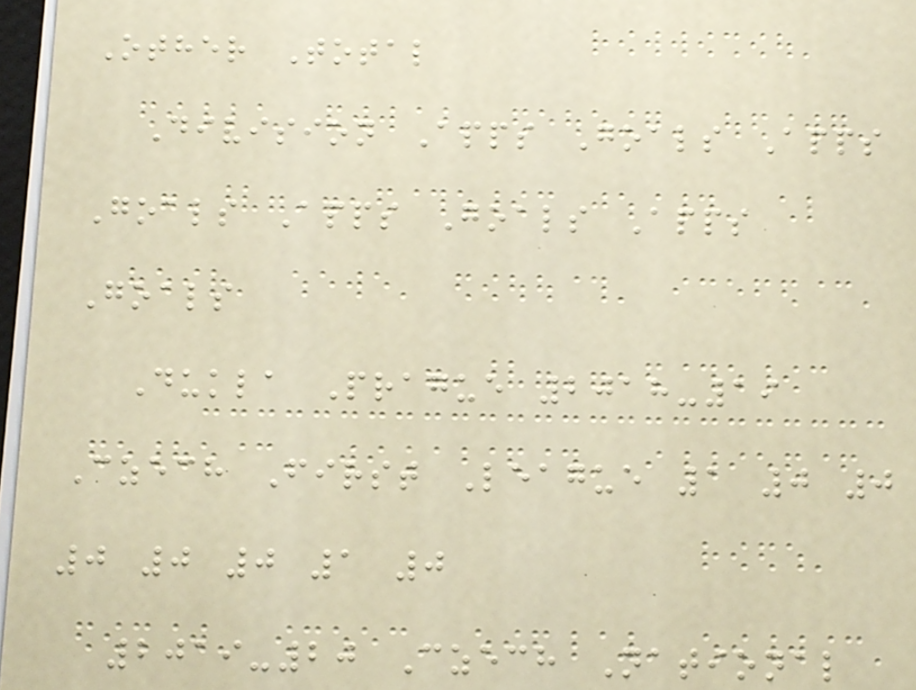Other Total
Division Apps Goals Apps
Goals Apps Goals Apps
Goals
Dukla Prague 2018-19
Czech First League 1 0 0
0 0 0 1 0
2019-20 Czech National
